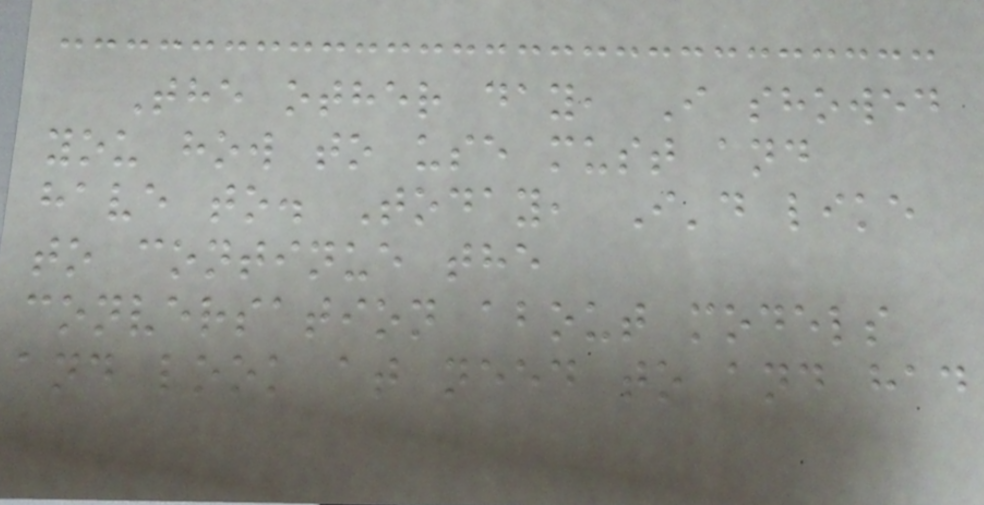The other day, I showed
you how to use must and
have to. Today, I'd like
to continue the
conversation about models
and look at need to and had
